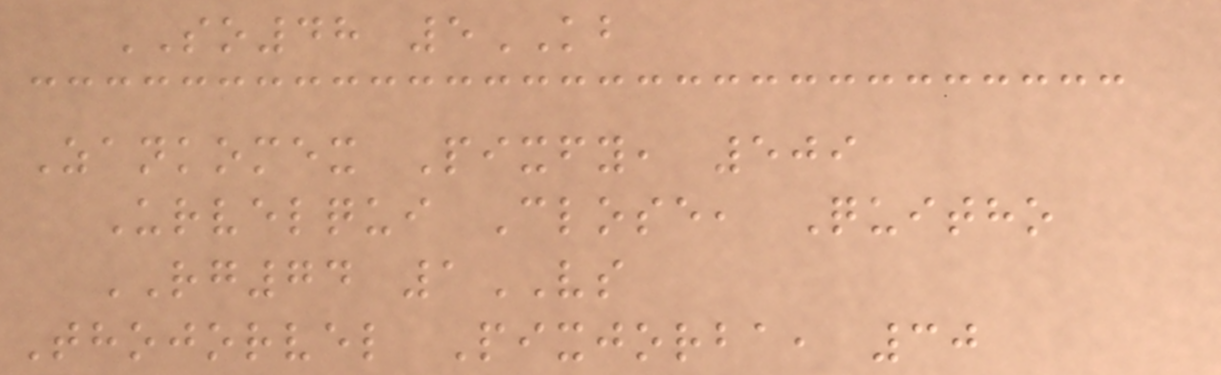SO48 5KB
Zankomex Pixfy, 509
Urvelqui Close, Quitho
RG74 1VS
Thojorvel Pixjorba, 30
